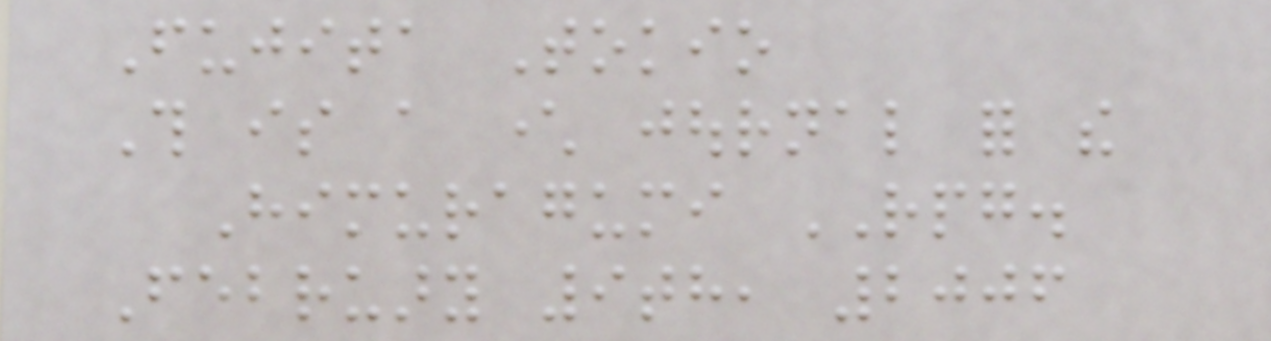Fujita Tokio
This is a character journal for the
Himuragumi RPG.
February 9th, 2006
